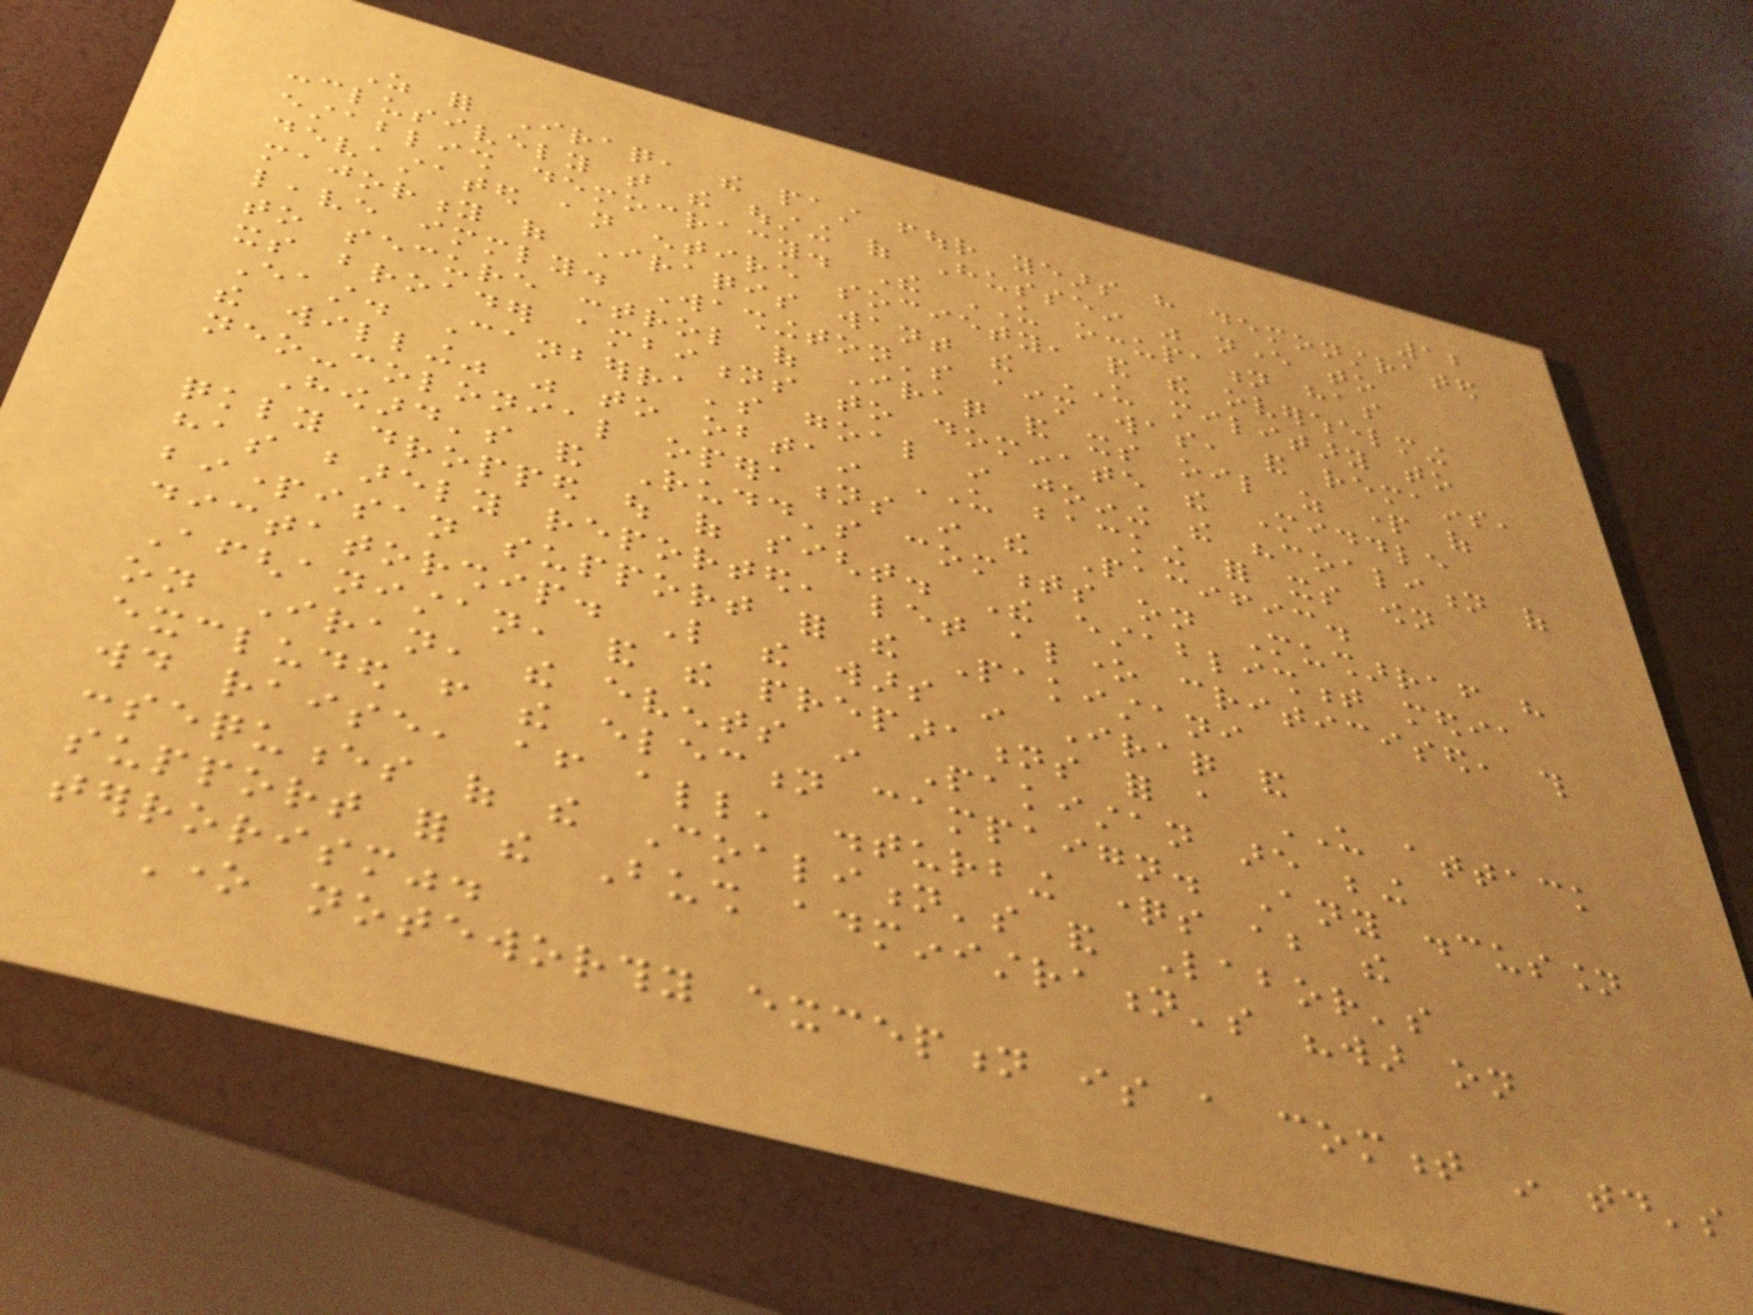12
As for Iraq, the past four years have demonstrated
conclusively that the ousting of Hussein was never to
establish democracy. The US occupation has
devastated an entire society, and the overwhelming
majority of Iraqis want the US military to
leave immediately. Washington's aim was, and remains,
to secure control of Iraq and its oil as part of
its broader ambitions to dominate the Middle
East. Canberra's goal in joining the "coalition of
the willing" was to obtain US backing for its own
neo-colonial operations in the Pacific.
Howard's and Rudd's comments on Musharraf have
quickly dropped out of sight. The establishment media
has barely reported, let alone criticised, this
bipartisan support for the Pakistani
dictatorship. Like the wars in Iraq and
Afghanistan, and the preparations for a US attack
on Iran, the events in Pakistan are being
excluded from the election campaign. Any discussion
would raise, after all, disturbing questions about the
consequences of the Coalition's and Labor's
support for the Bush administration's "war on
terrorism".
One noteworthy exception is a comment in today's
